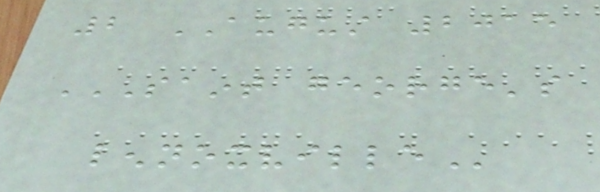2 AUGUST 2015
SAINT GEORGE'S
LENNOXVILLE
